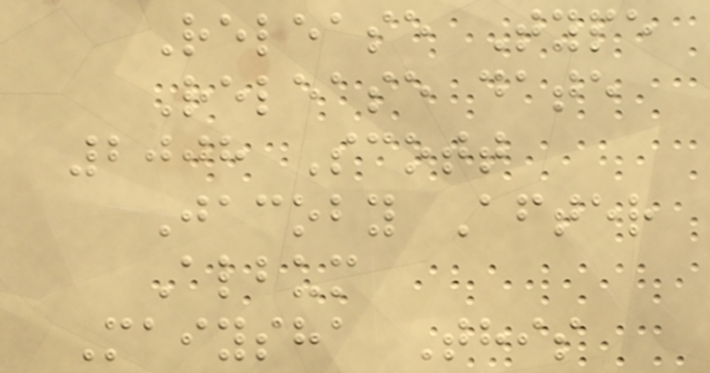Release Type
Release date
2008 Scott
Jacoby After
Album
Maiysha This
